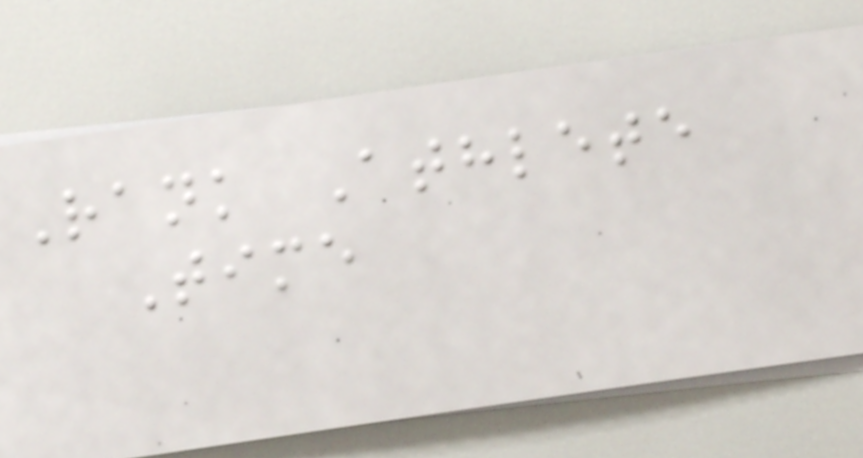Rank Athlete
Time
